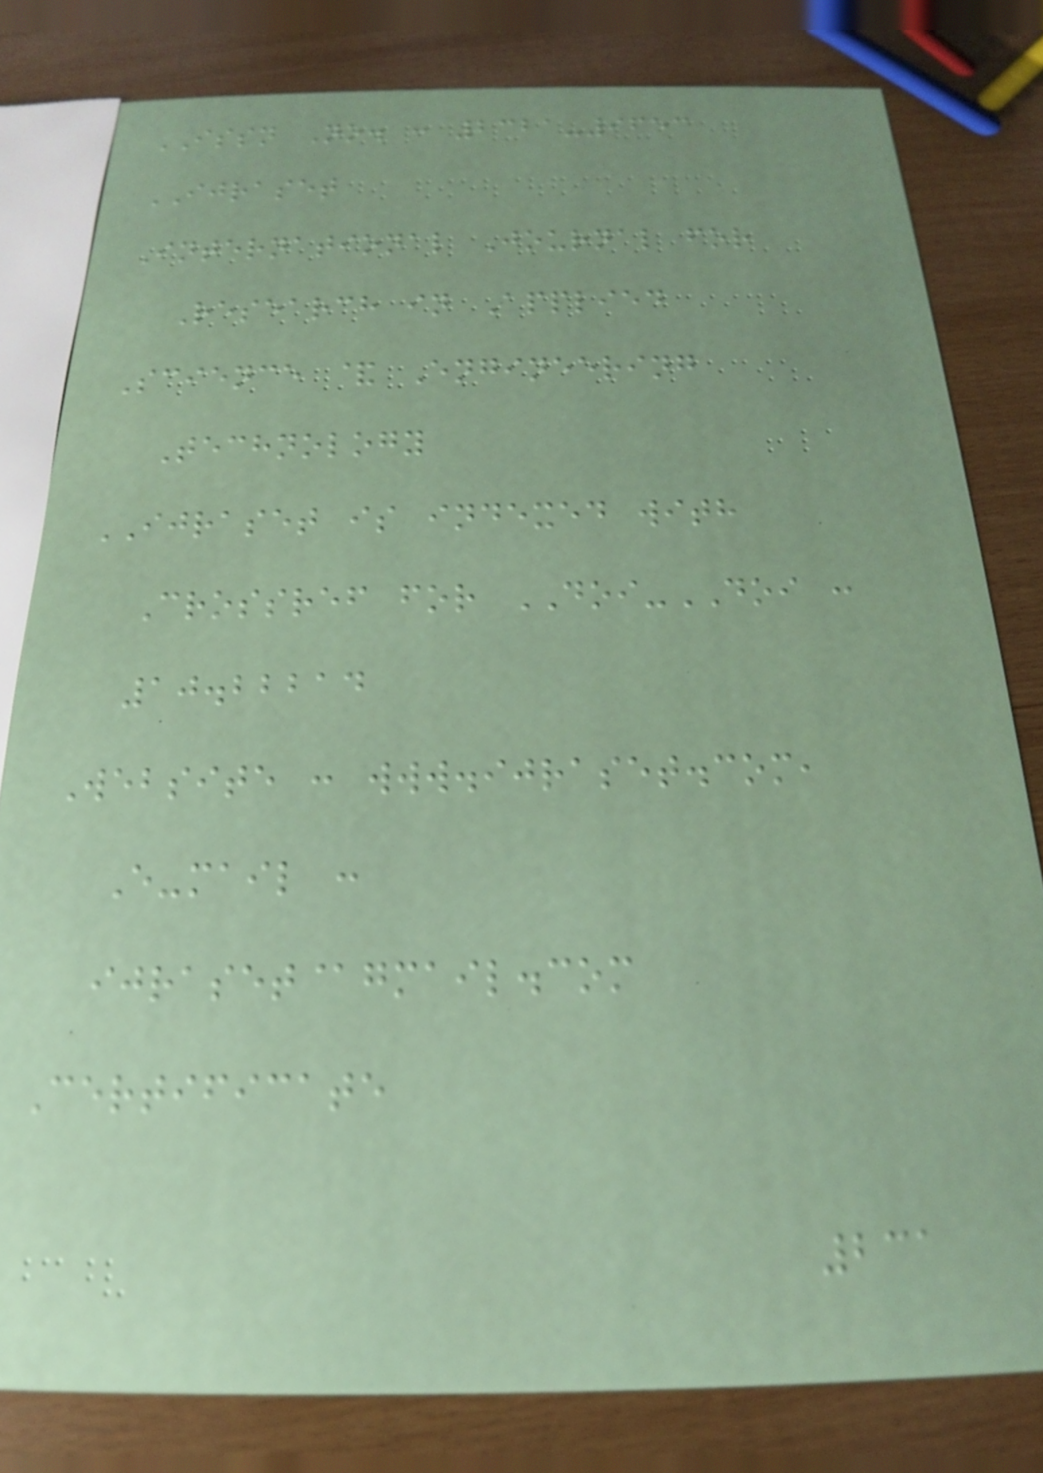ISSN No. : 2321-9653
IJRASET
International Journal for
Research in Applied
Science & Engineering
Technology
IJRASET is indexed with
Crossref for DOI-DOI :
10.22214
Website : www.ijraset.com,
E-mail :
ijraset@gmail.com
Certificate
231
